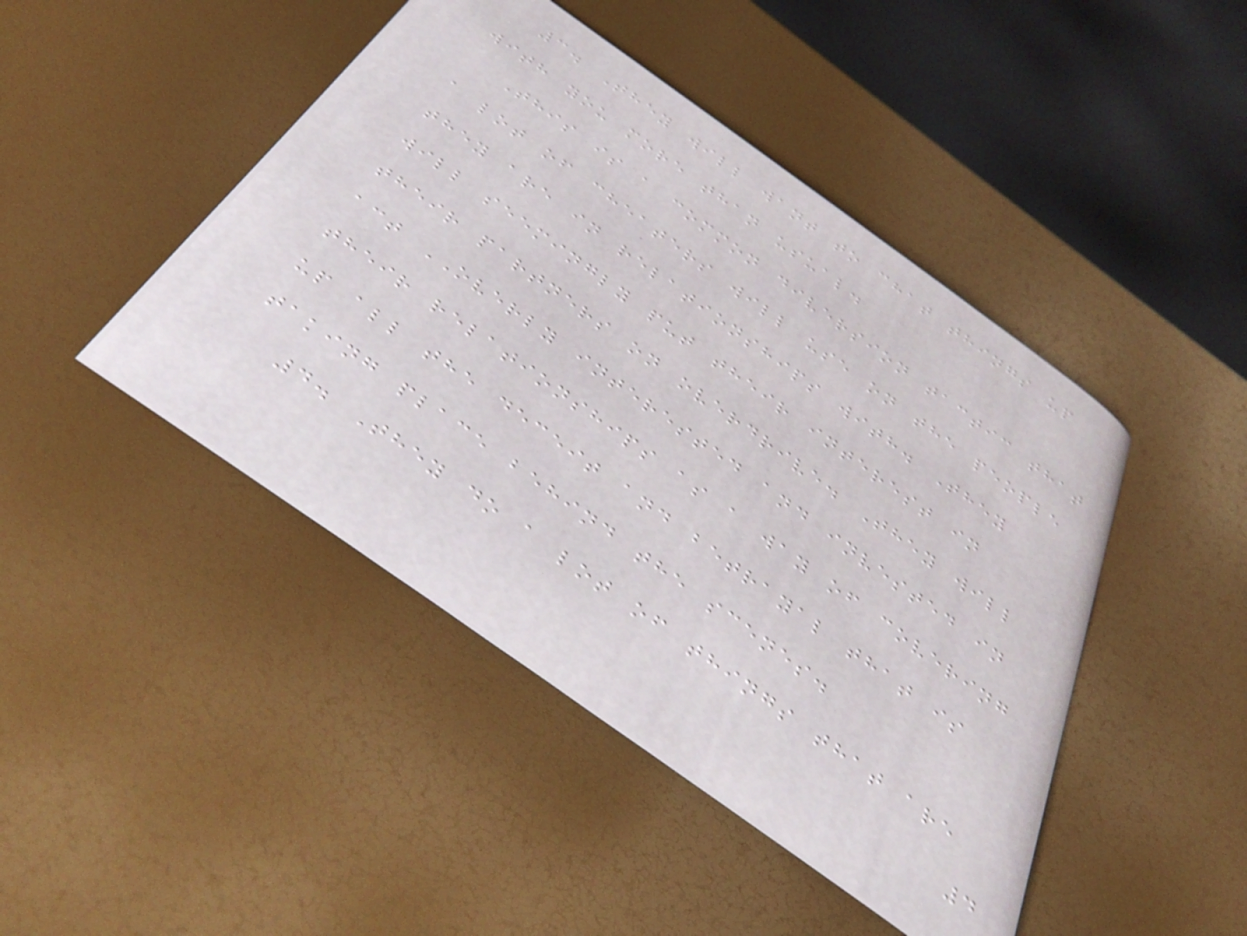3. They will want to chat things up
with you more than usual.
This is a common diversion tactic that
a lot of cheaters will use on the people
they are in relationships with. They
will seemingly put their interest in
their partners on overdrive. They will
act OVERLY interested and invested in
their relationships as a way of covering
up all the deceit and betrayal that is
taking place behind the scenes.
4. They do a lot of things that are
4
